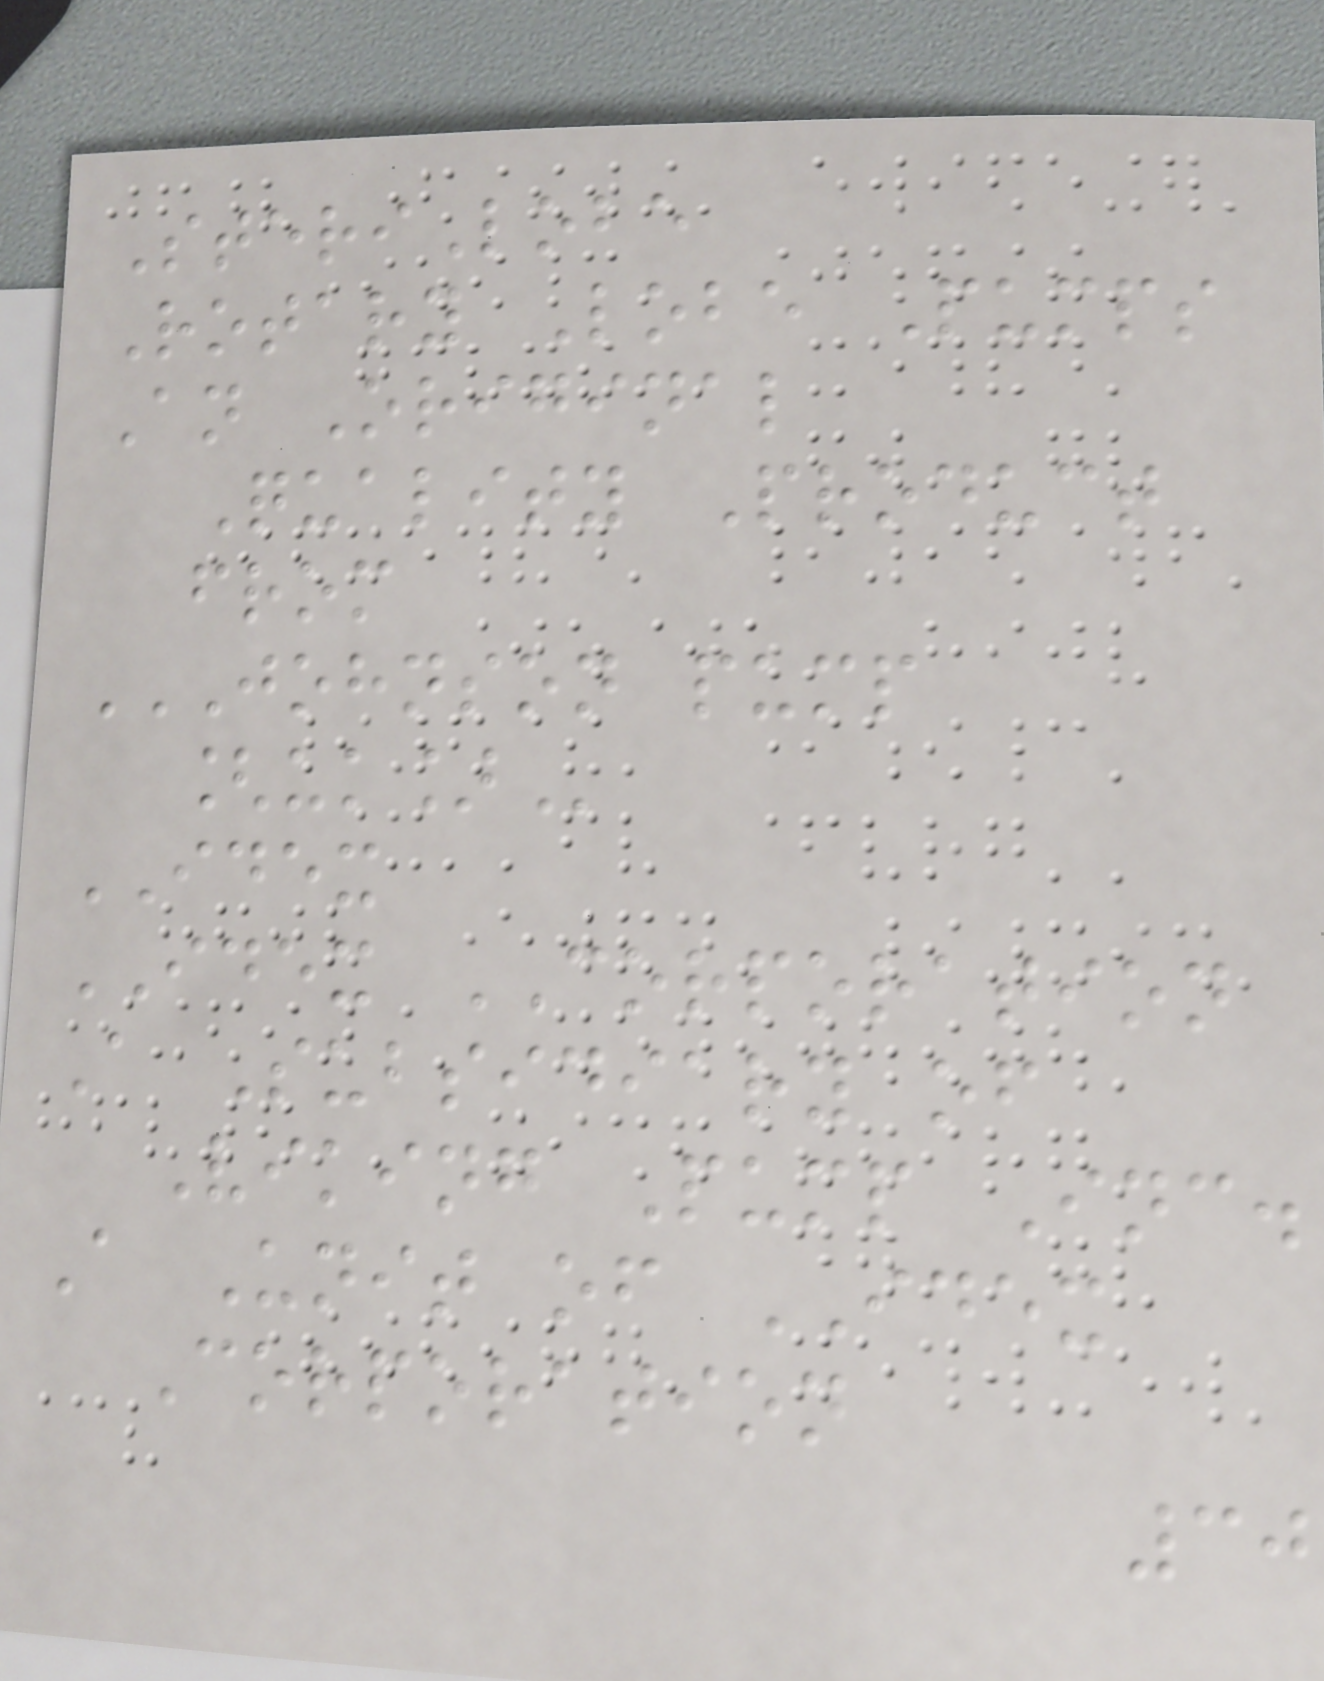SteriLobe
Rotary Lobe Pumps
An Original
Quality Product
from
JOHNSON PUMP
[UK]
IDEX
IDEX CORPORATION
A Subsidiary of
Viking Pump Inc.
A Unit of IDEX
Corporation
30
